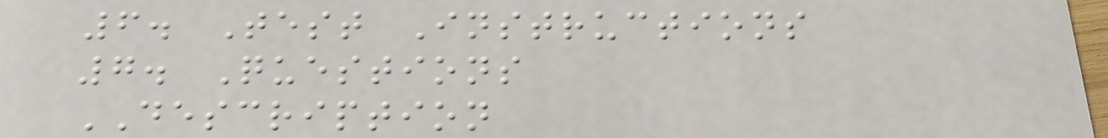6. Test Instructions
7. Questions
DESCRIPTION
